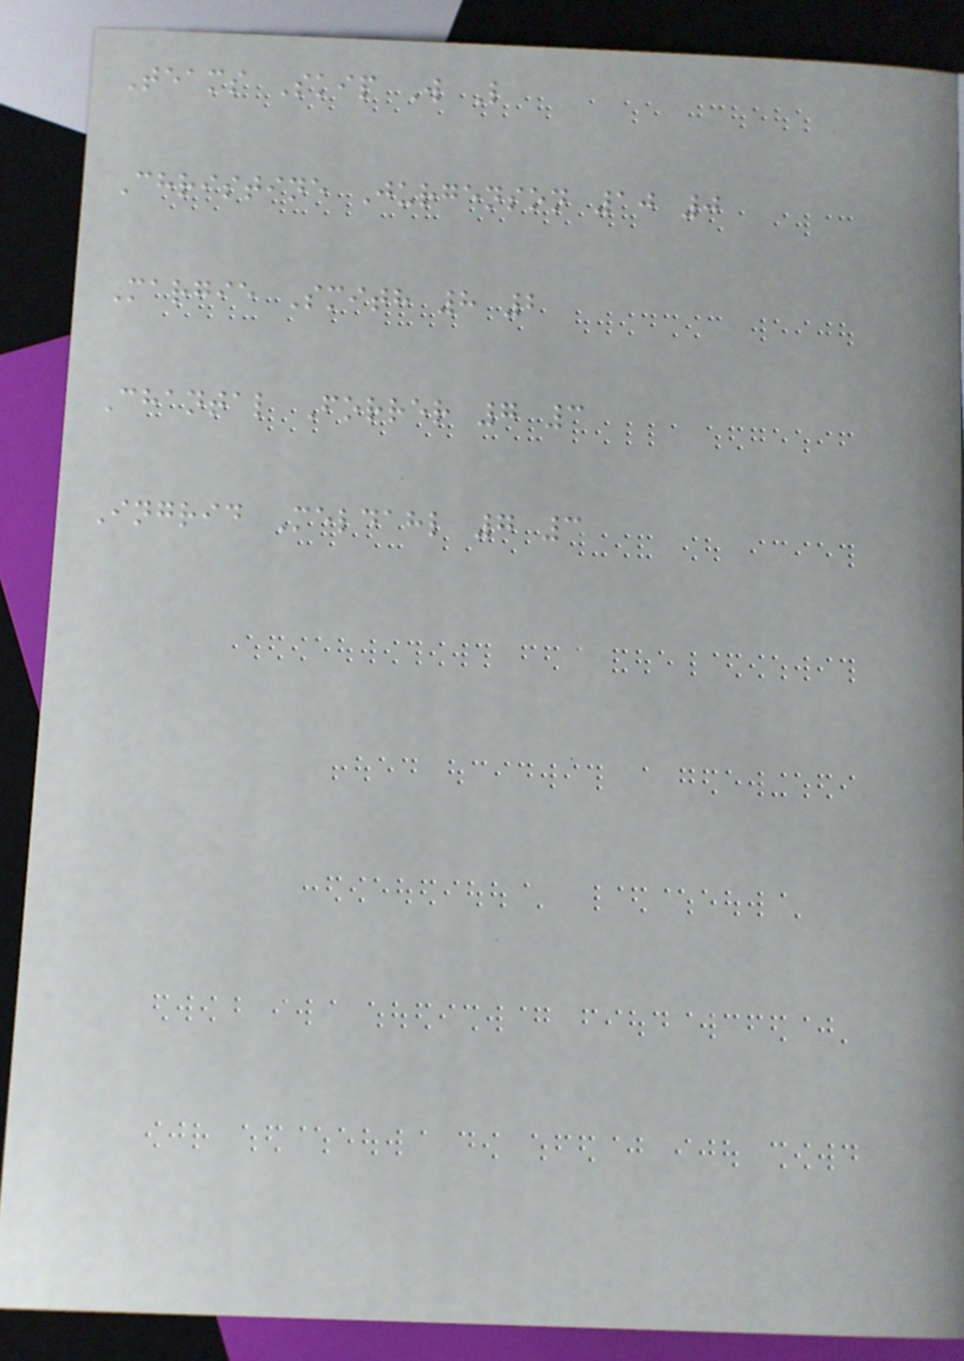Teams Skip W L
Christine Jurgenson 10 0
Margie Smith 8 2
Chantal Forrer 7 3
Ingrid Meldahl 7 3
